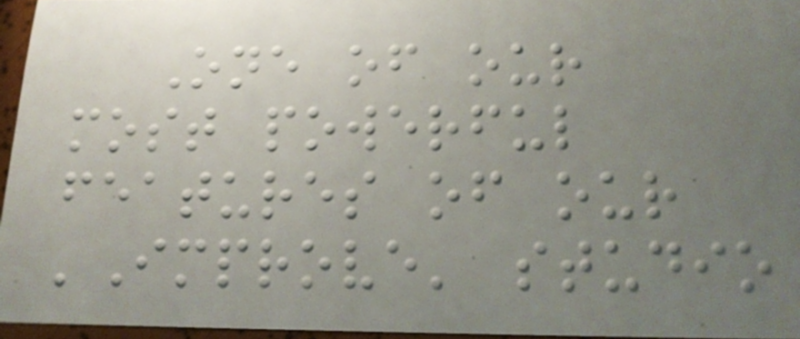One of our
most powerful
features of our
'Improve' studio
